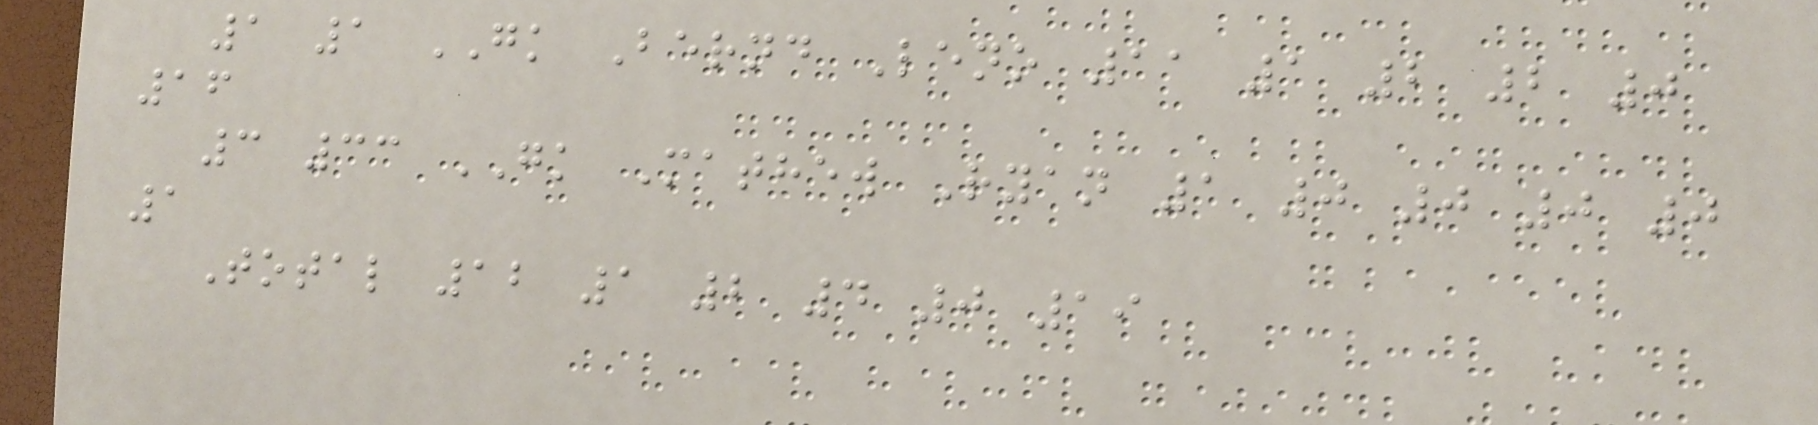1 1 GK Bernd Leno 11 1 2 2 0
16
3 33 GK Mathew Ryan 1 0 0 0 0
1
Total 12 1 2 4 0 19
